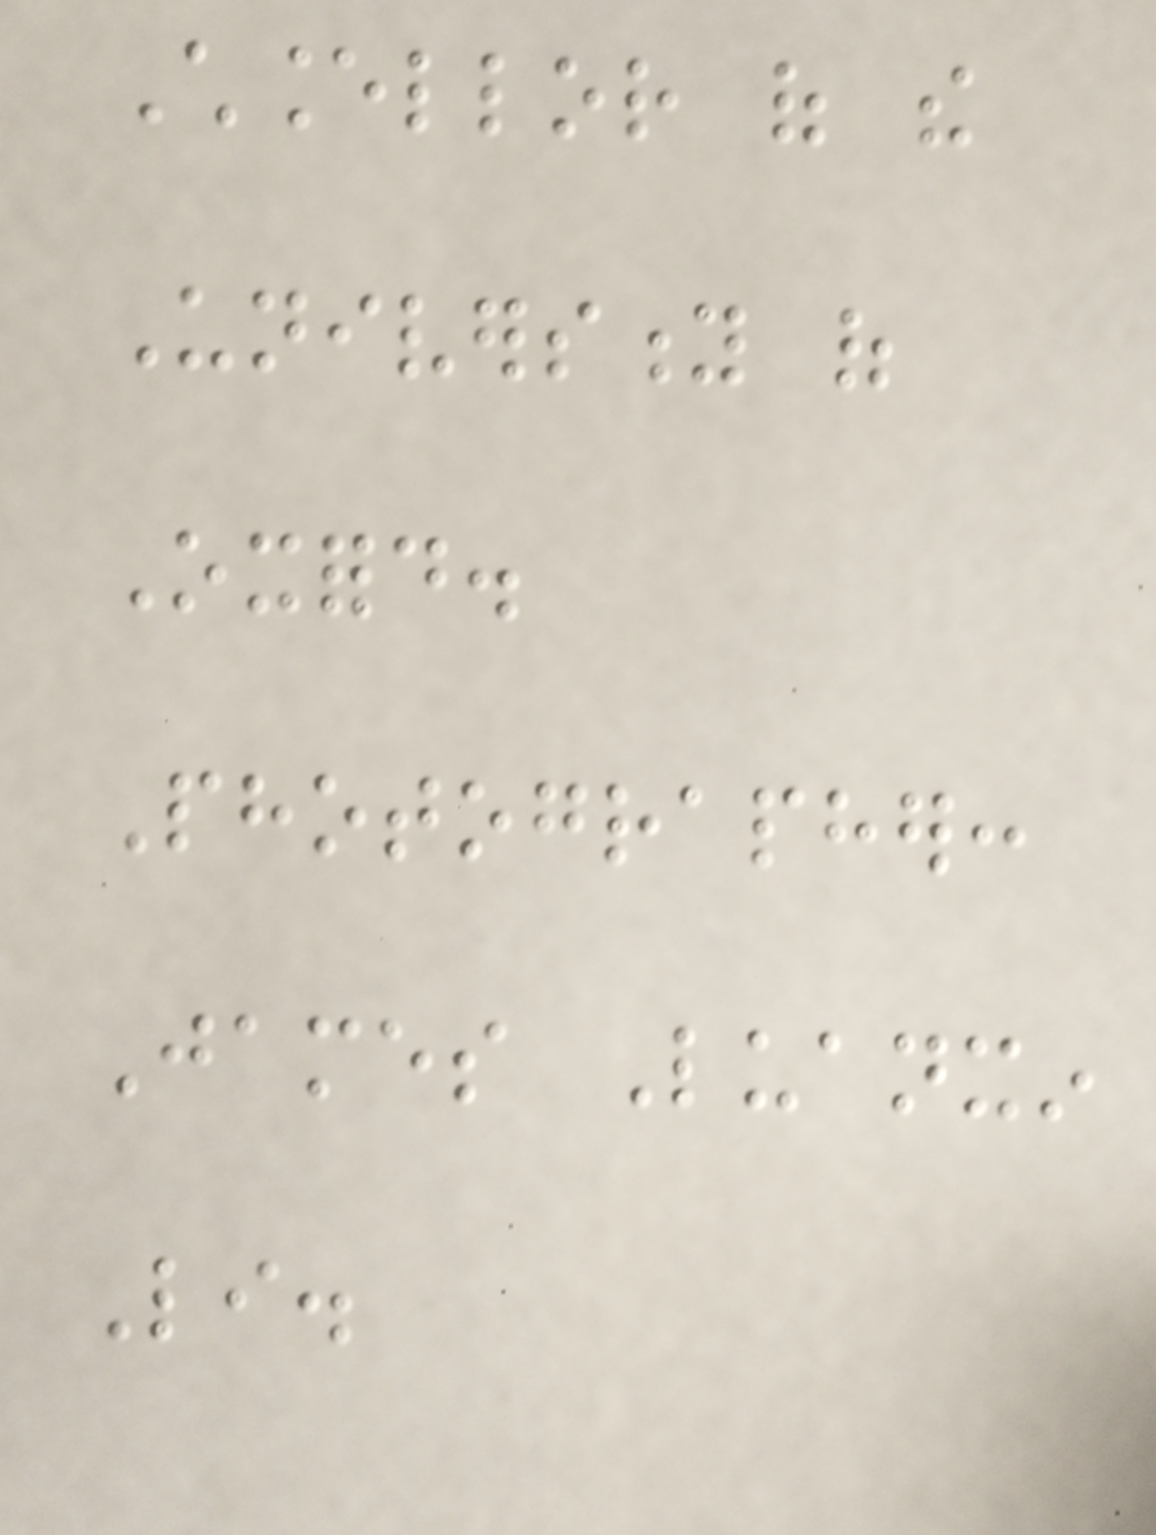Chancellor of the
University of
Oxford.
Photographer:
James Luanxin
Li.
